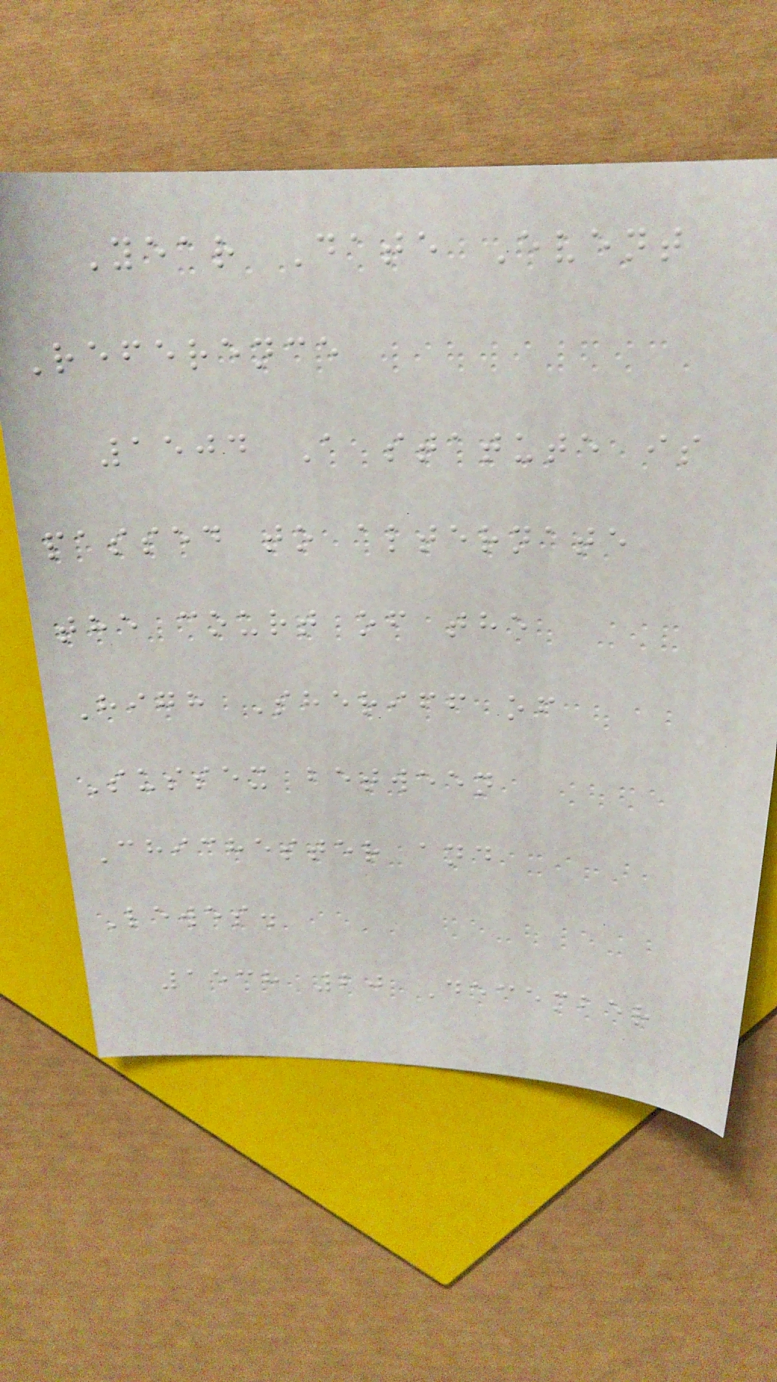Year Date Event
Reference
1504 A statute is
passed to alternate
the court of the
High Sheriff of
Sussex between
Chichester and
Lewes.
1538 20 December
